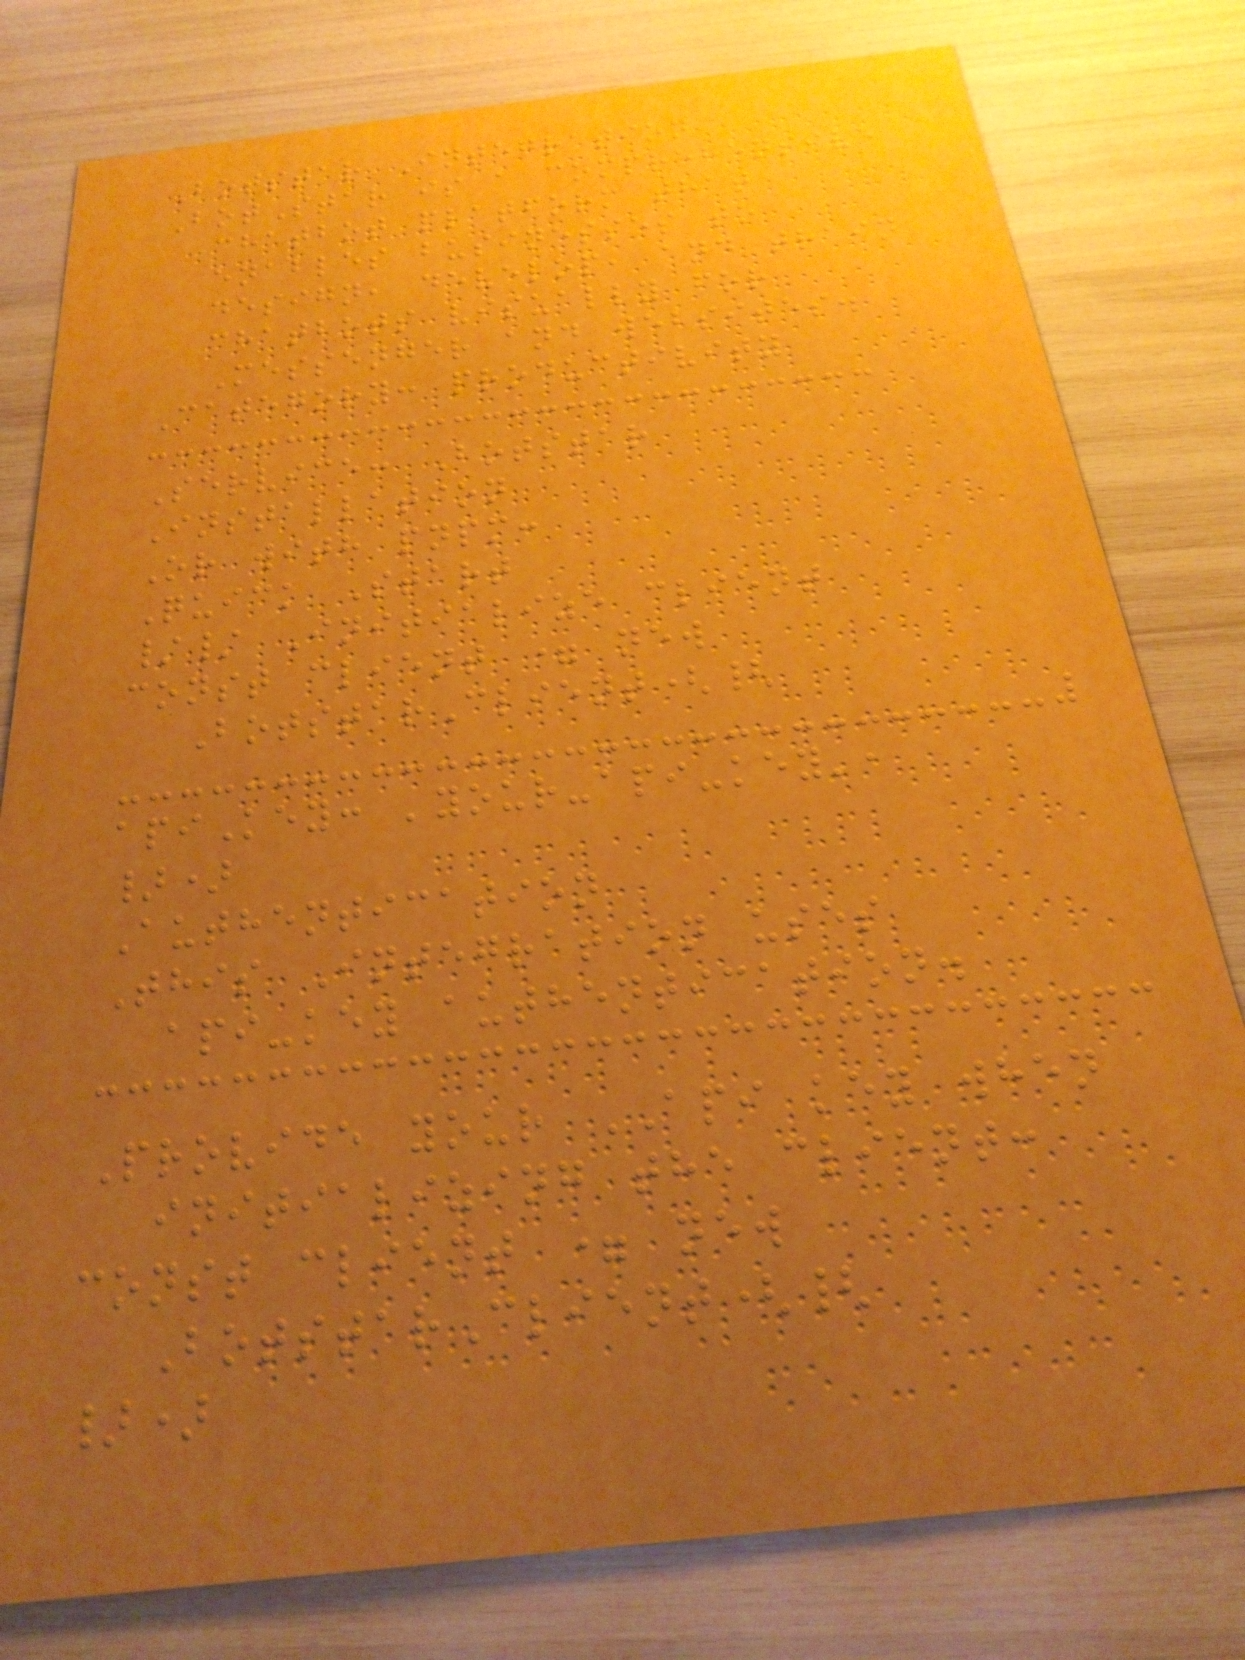Botstar Integration
BotStar is a comprehensive
chatbot platform that
enables businesses to
design, develop, and train
chatbots visually for
Messenger and websites.
Category: productivity
Service: Botstar
Installation
Or with pnpm:
Quick Start
// Initialize client
const client = new
BotstarClient({
apiKey: 'your-api-key',
})
Authentication
This Integration uses
api-key authentication.
Provide your API key when
initializing the client:
const client = new
BotstarClient({
})
